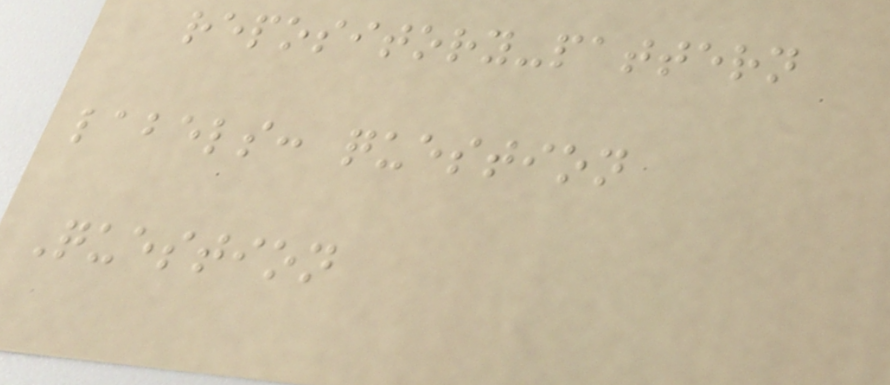repository-pattern
labels: question
Question
